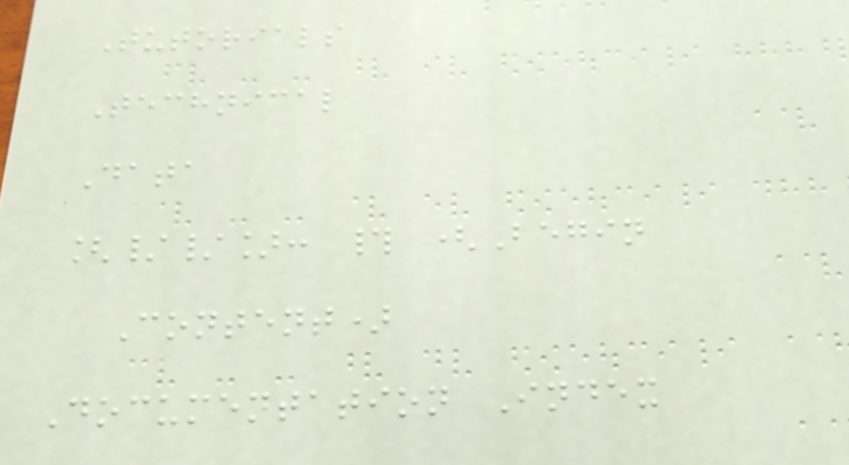Tutorials
Technical
Data
[//]: # (Begin
Content)
Documentation Index
